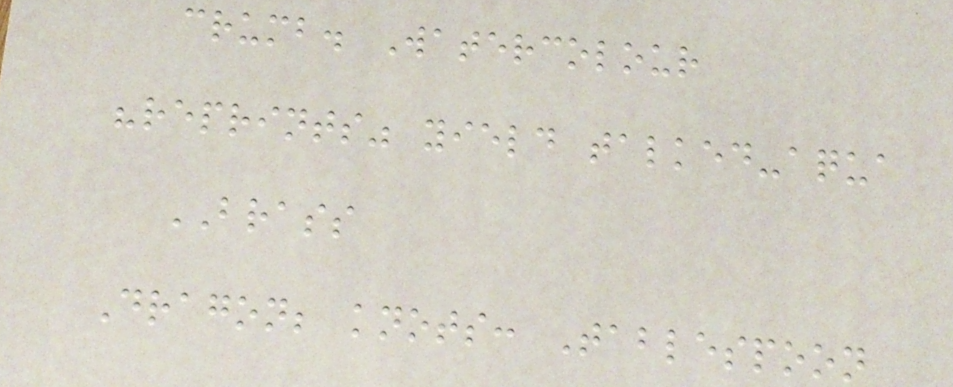crumb. Watercolour
"reprints" yield talked-aqua
BRASS
Dragon; knots: Tablespoon
